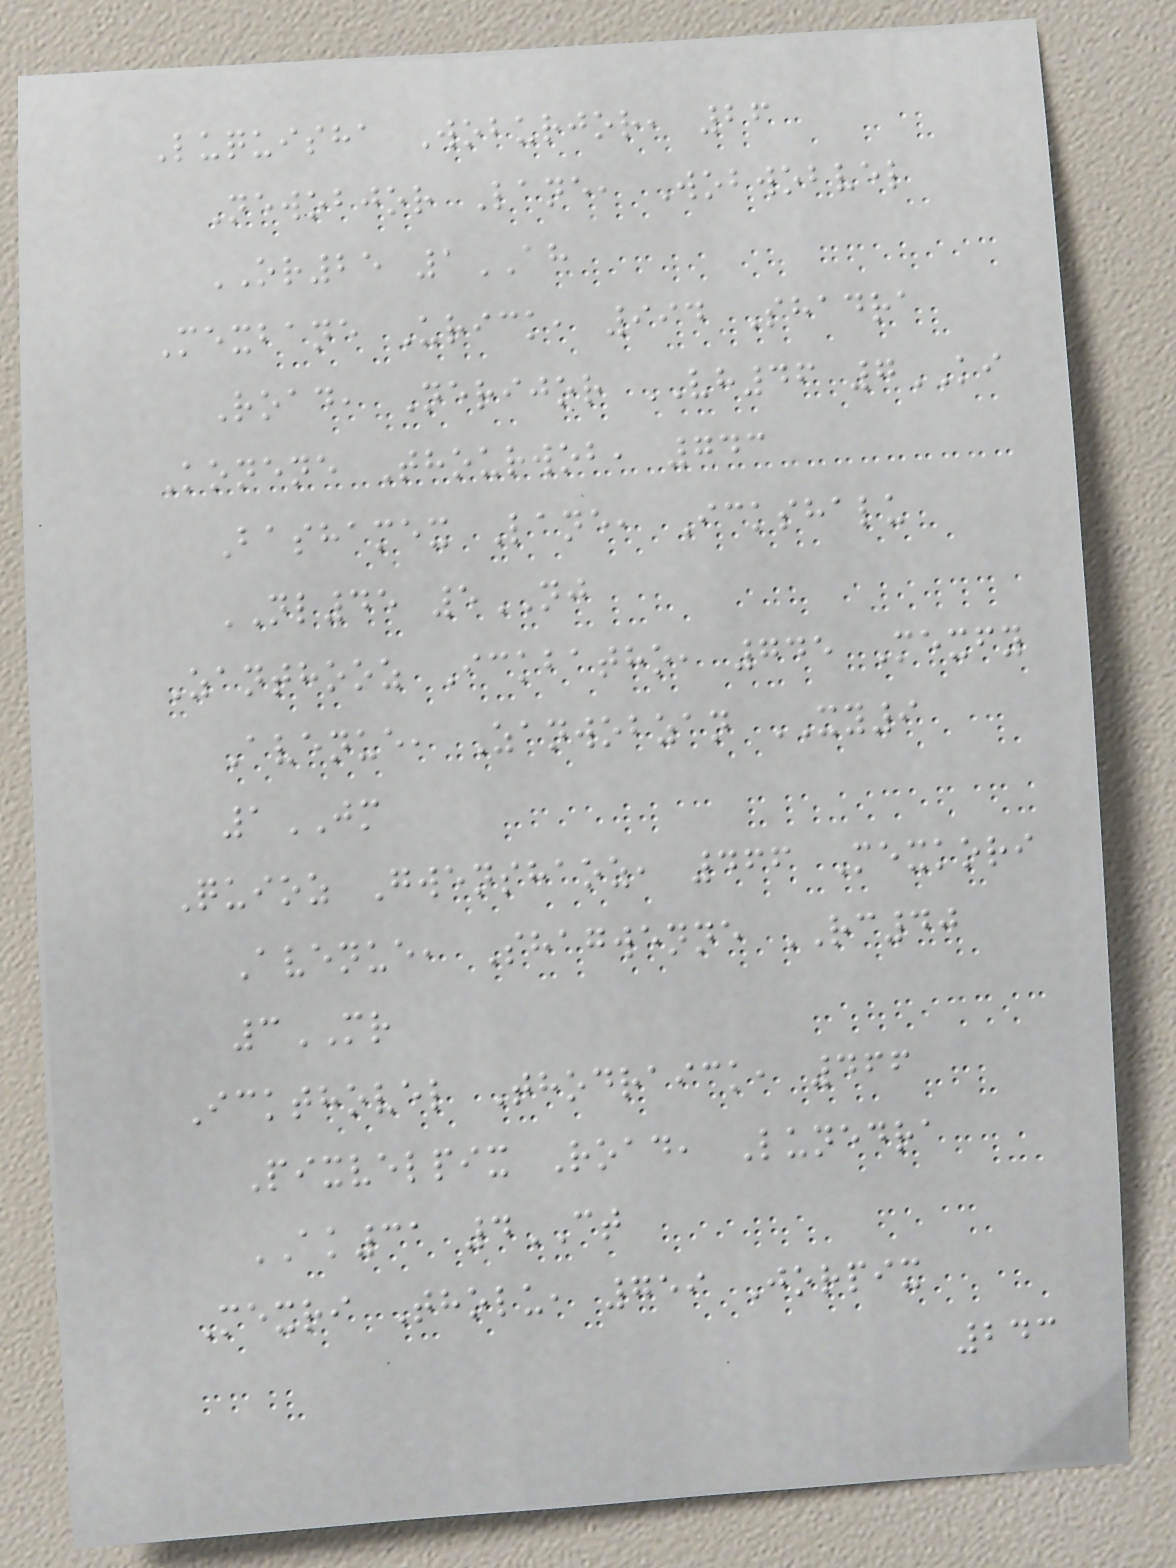Luquisha Woburjor, 26
Newobjor Lane, Wobwobvel
OR25 1AH
Mexbane Urick, 994 Shadra
Road, Nerijor VH46 7KI
Konene Thourwob, 743
Bashamex Lane, Ickshalu
NL45 5NJ
Zanthooz Ickbatho, 745 Mexfy
Avenue, Zanwobzan XY9
1JM
Quioz Gwenshaoz, 466 Mexkori
Avenue, Shagwenne RC40
3MR
Ickthovel Thodraick, 466
Pixvelpix Road, Lunedra
AK31 4CT
Mexri Tholu, 759 Jorpix
243
